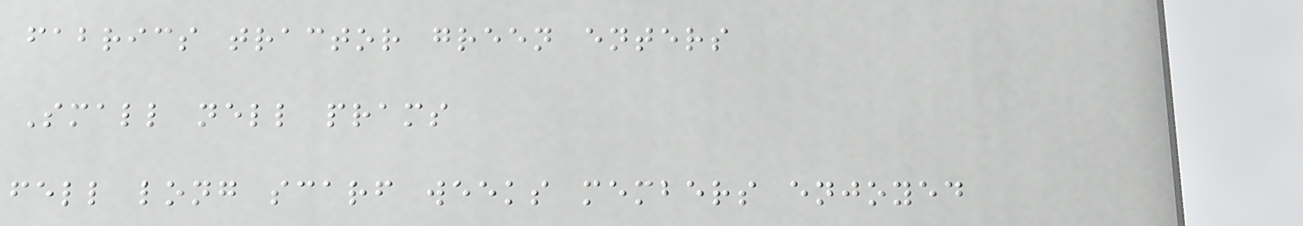fabrics tractor green enters
Small nell prams
fell long scarf weeks members enjoyed
